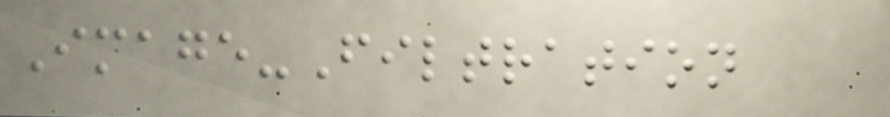Image-Filtration
